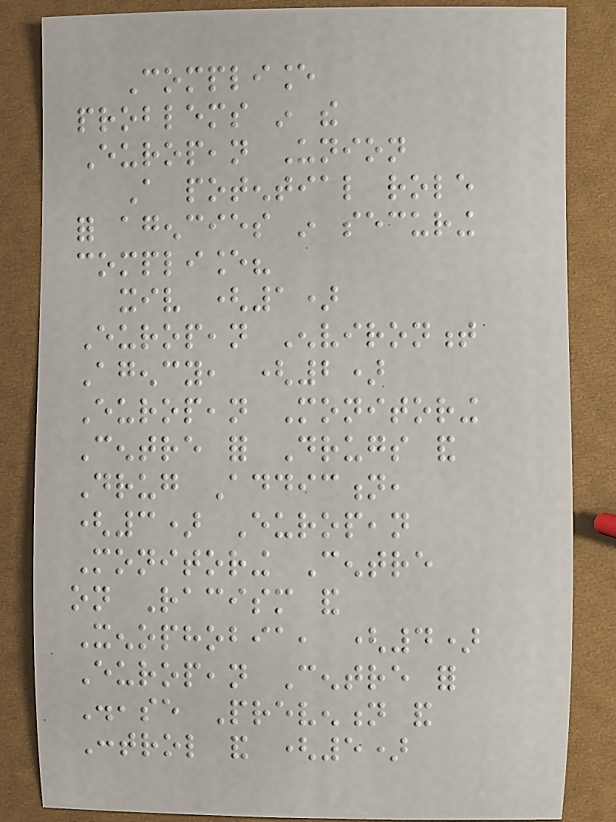Compliance
problems in the
European Union
A potential role
for agencies in securing
compliance?
xiv (1)
European Environment
Agency, (2)
European Monitoring
Centre for Drugs and
Drug Addiction,
(3) European
Monitoring Centre
on Racism and
Xenophobia, (4)
European Centre for
Disease Prevention and
Control and (5)
